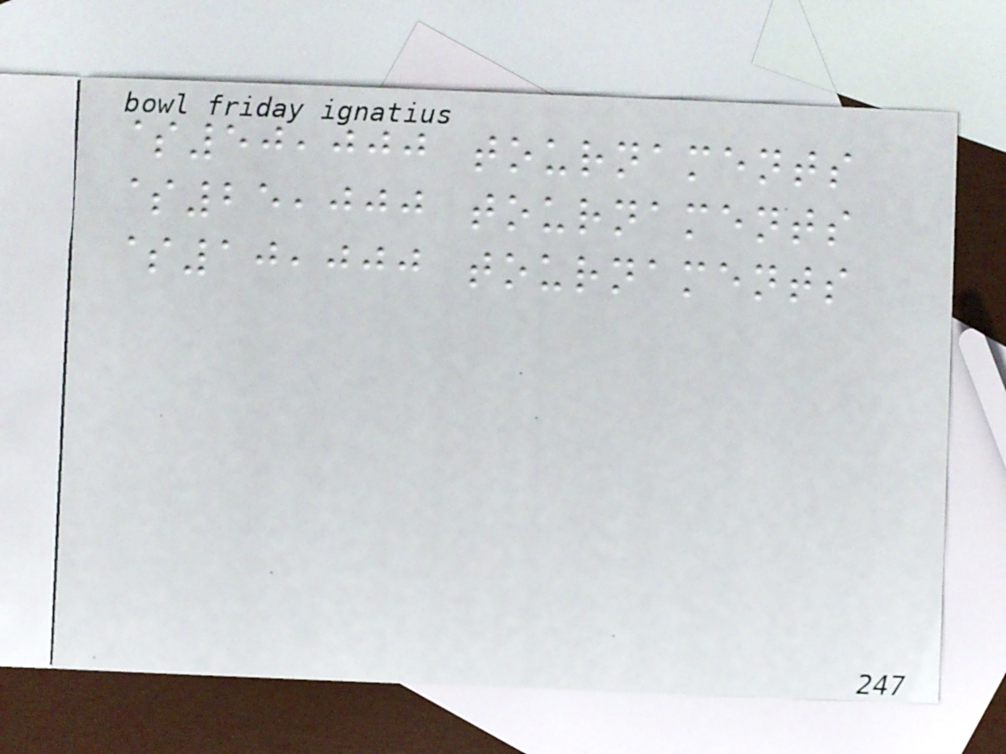$50,000 tournaments
$25,000 tournaments
$10,000 tournaments
